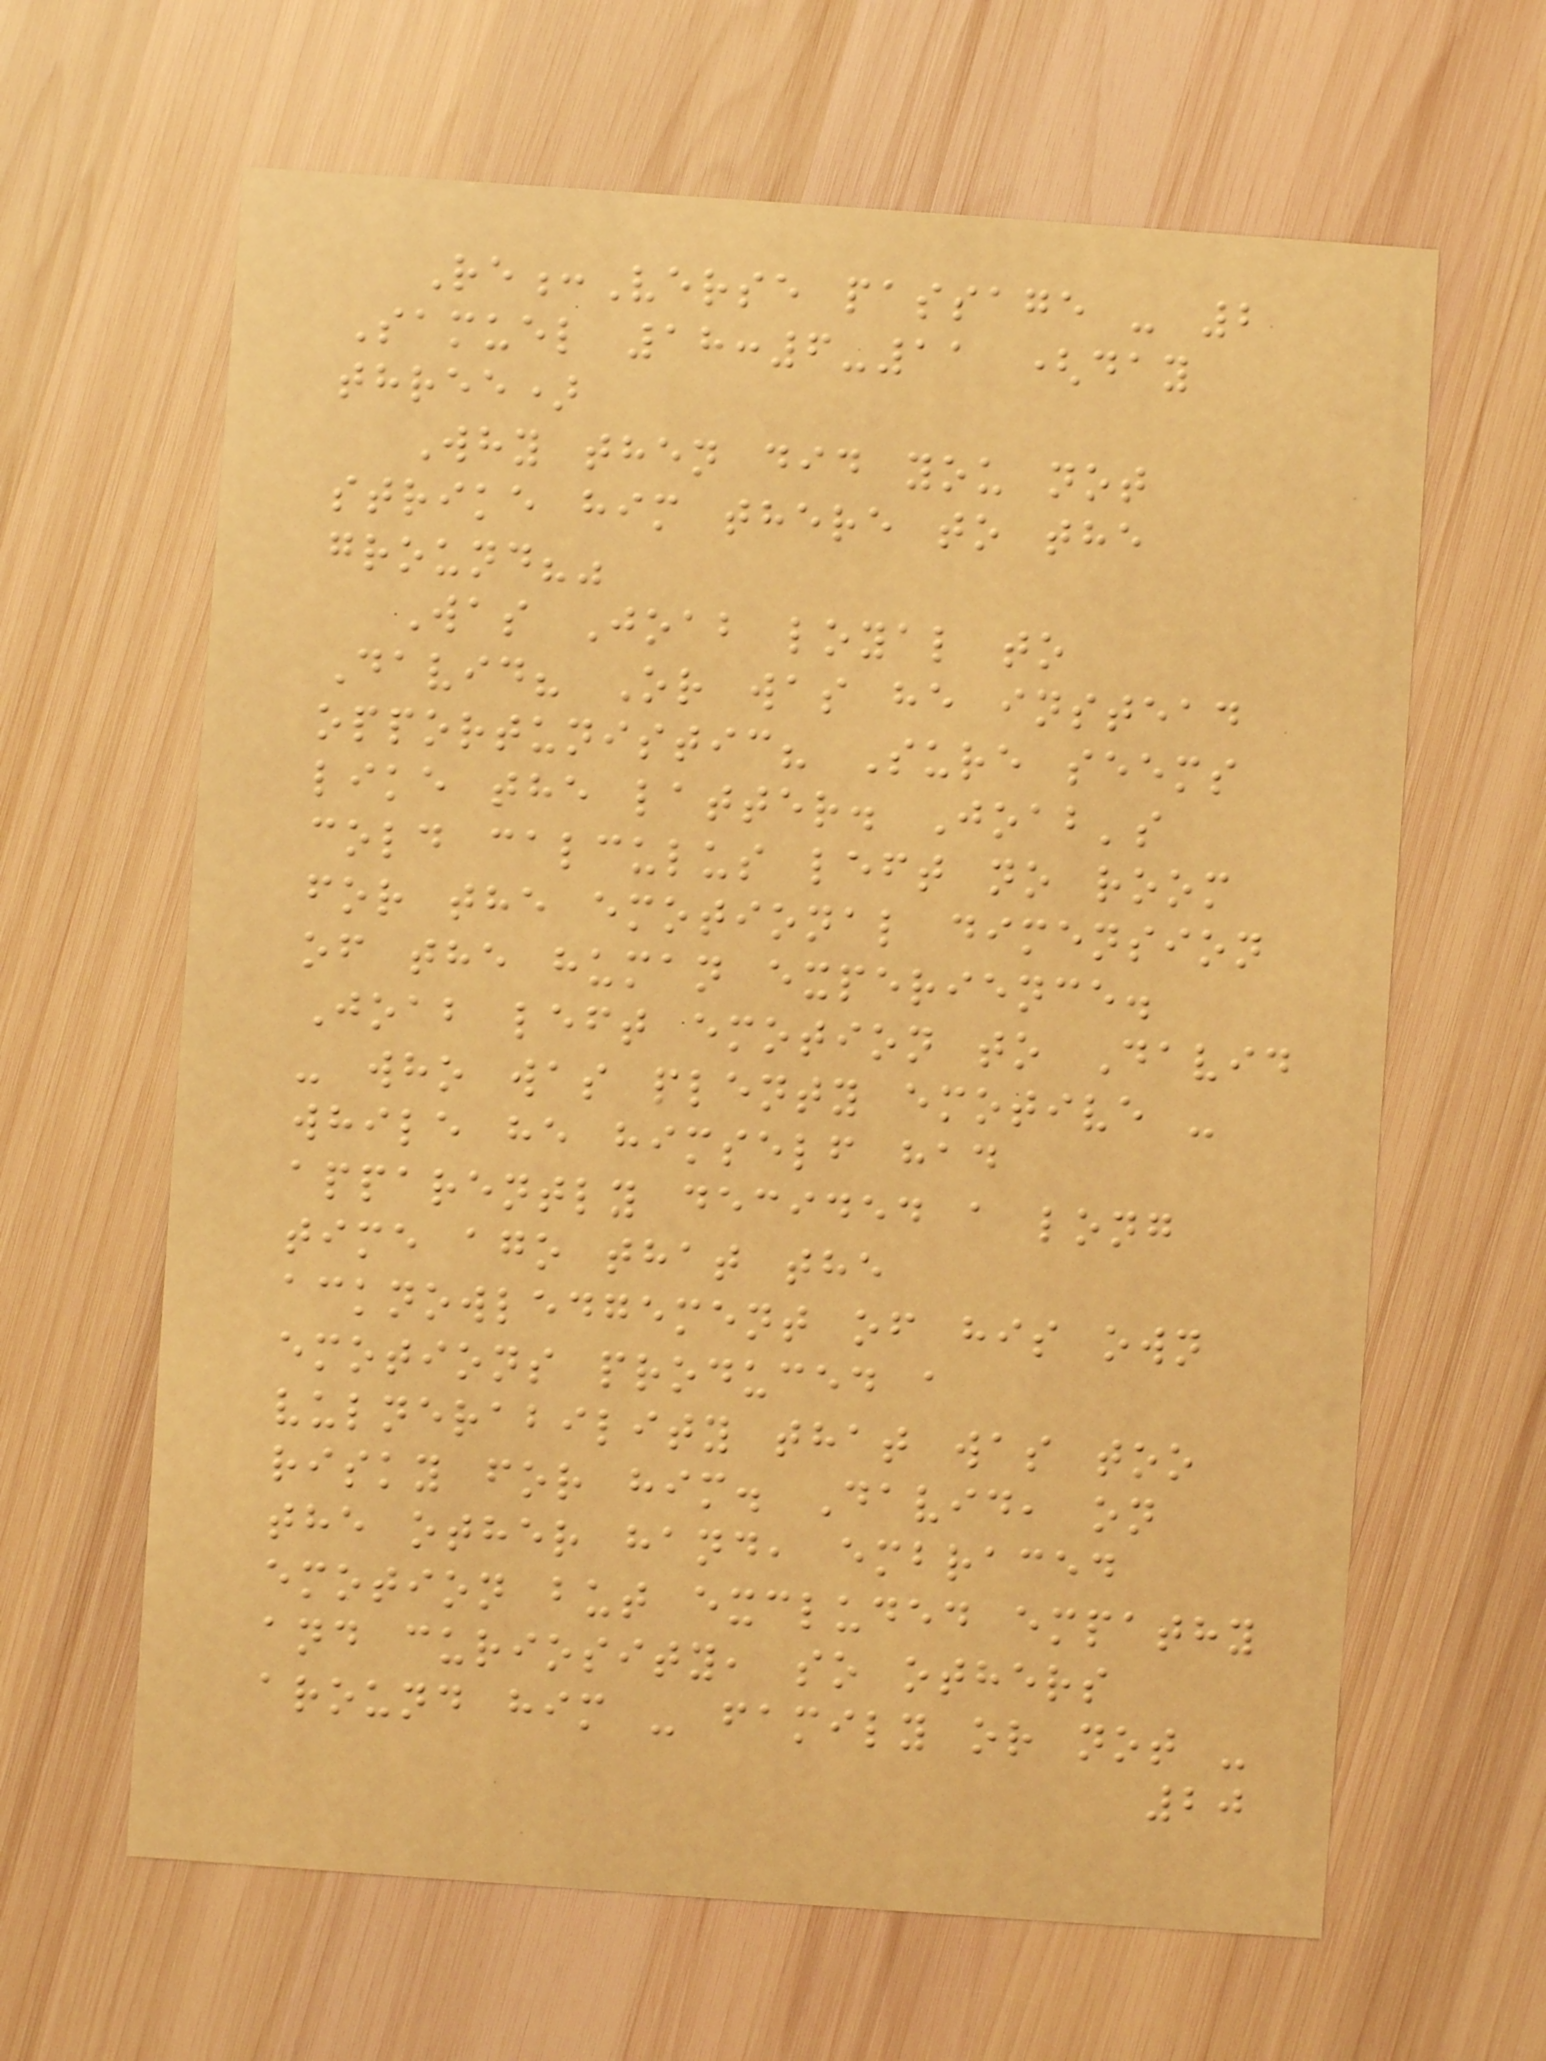Re:Verse passage - 2
Samuel 18:6-11 (day
three)
Why then did you not
strike him there to the
ground?"
Was Joab loyal to
David? Or was he instead
opportunistic? Sure seems
like the latter. Joab's
cold calculus left no room
for the emotional dimension
of the human experience.
Joab left emotion to David
- who was plenty emotive -
while he himself had
apparently decided a long
time ago that the
acknowledgement of his own
emotions produced a
vulnerability that was too
risky for him. David, on
the other hand, embraced
emotion but excluded empathy
and curiosity, so others
around him - family or not -
20
